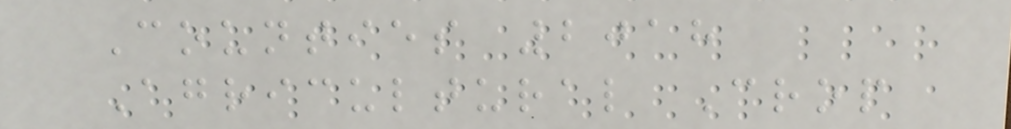Counties 2018
Agricultural Crop
